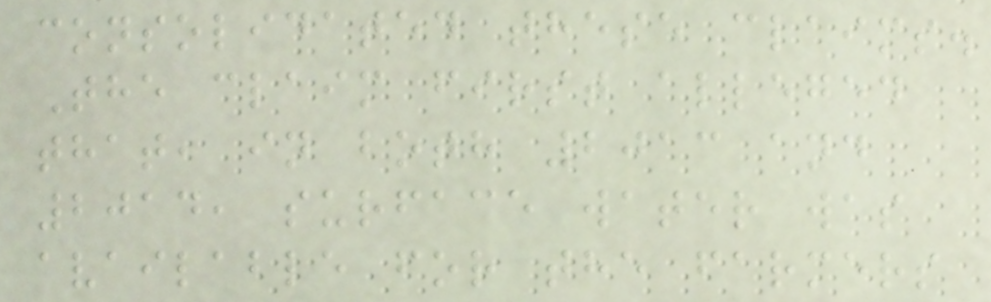consolidated these claims.
The claim first alleged
that, in both 2013 and
2014, surface water was
available for the farmers
